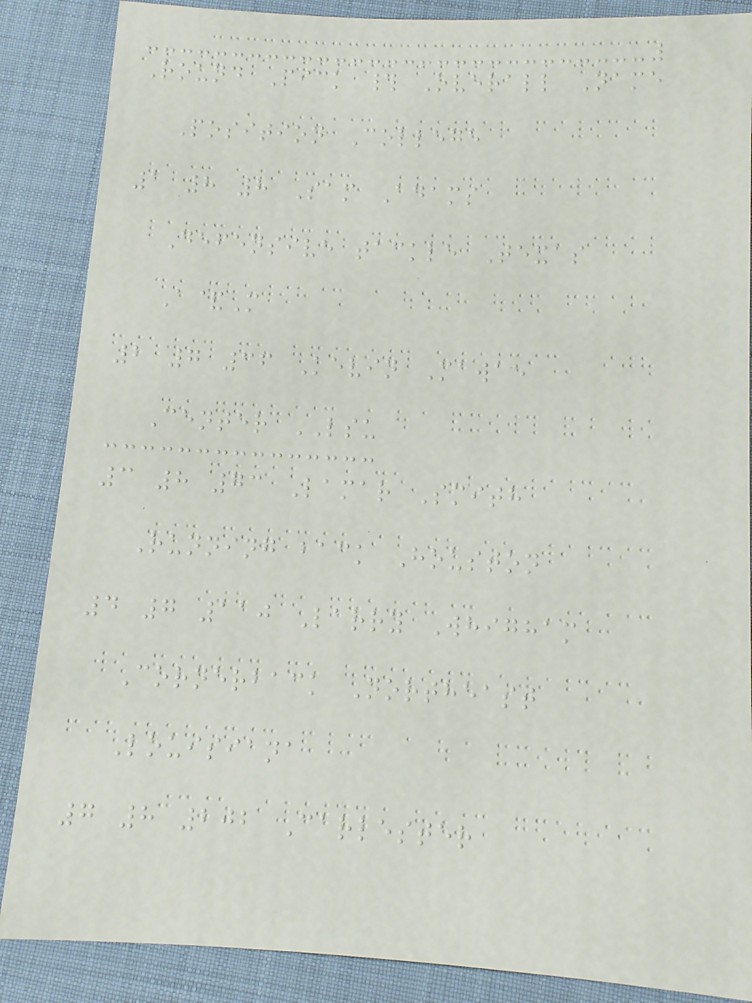Round Pick # Overall Name
Position College
1 8 8 Sam Adams
Defensive tackle Texas
A&M
2 7 36 Kevin Mawae
Center LSU
3 8 73 Lamar Smith
Running back Houston
4 7 110 Larry Whigham
Cornerback Northeast
Louisiana
7 8 202 Carlester
